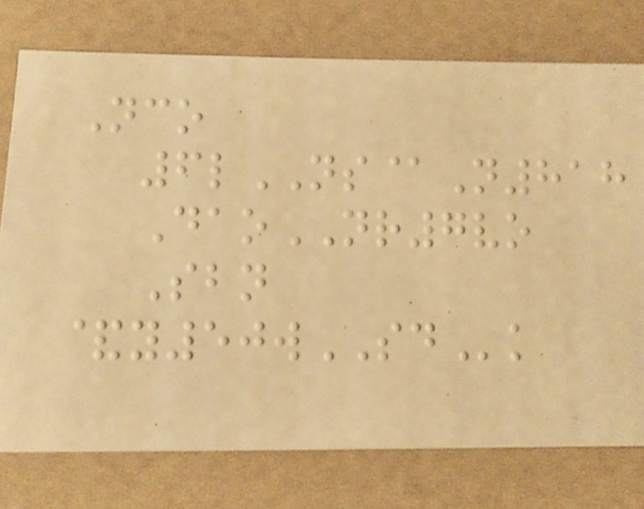Nco
6lNS@N818
DaoNR7vo
Sbn
&y50wSDk
